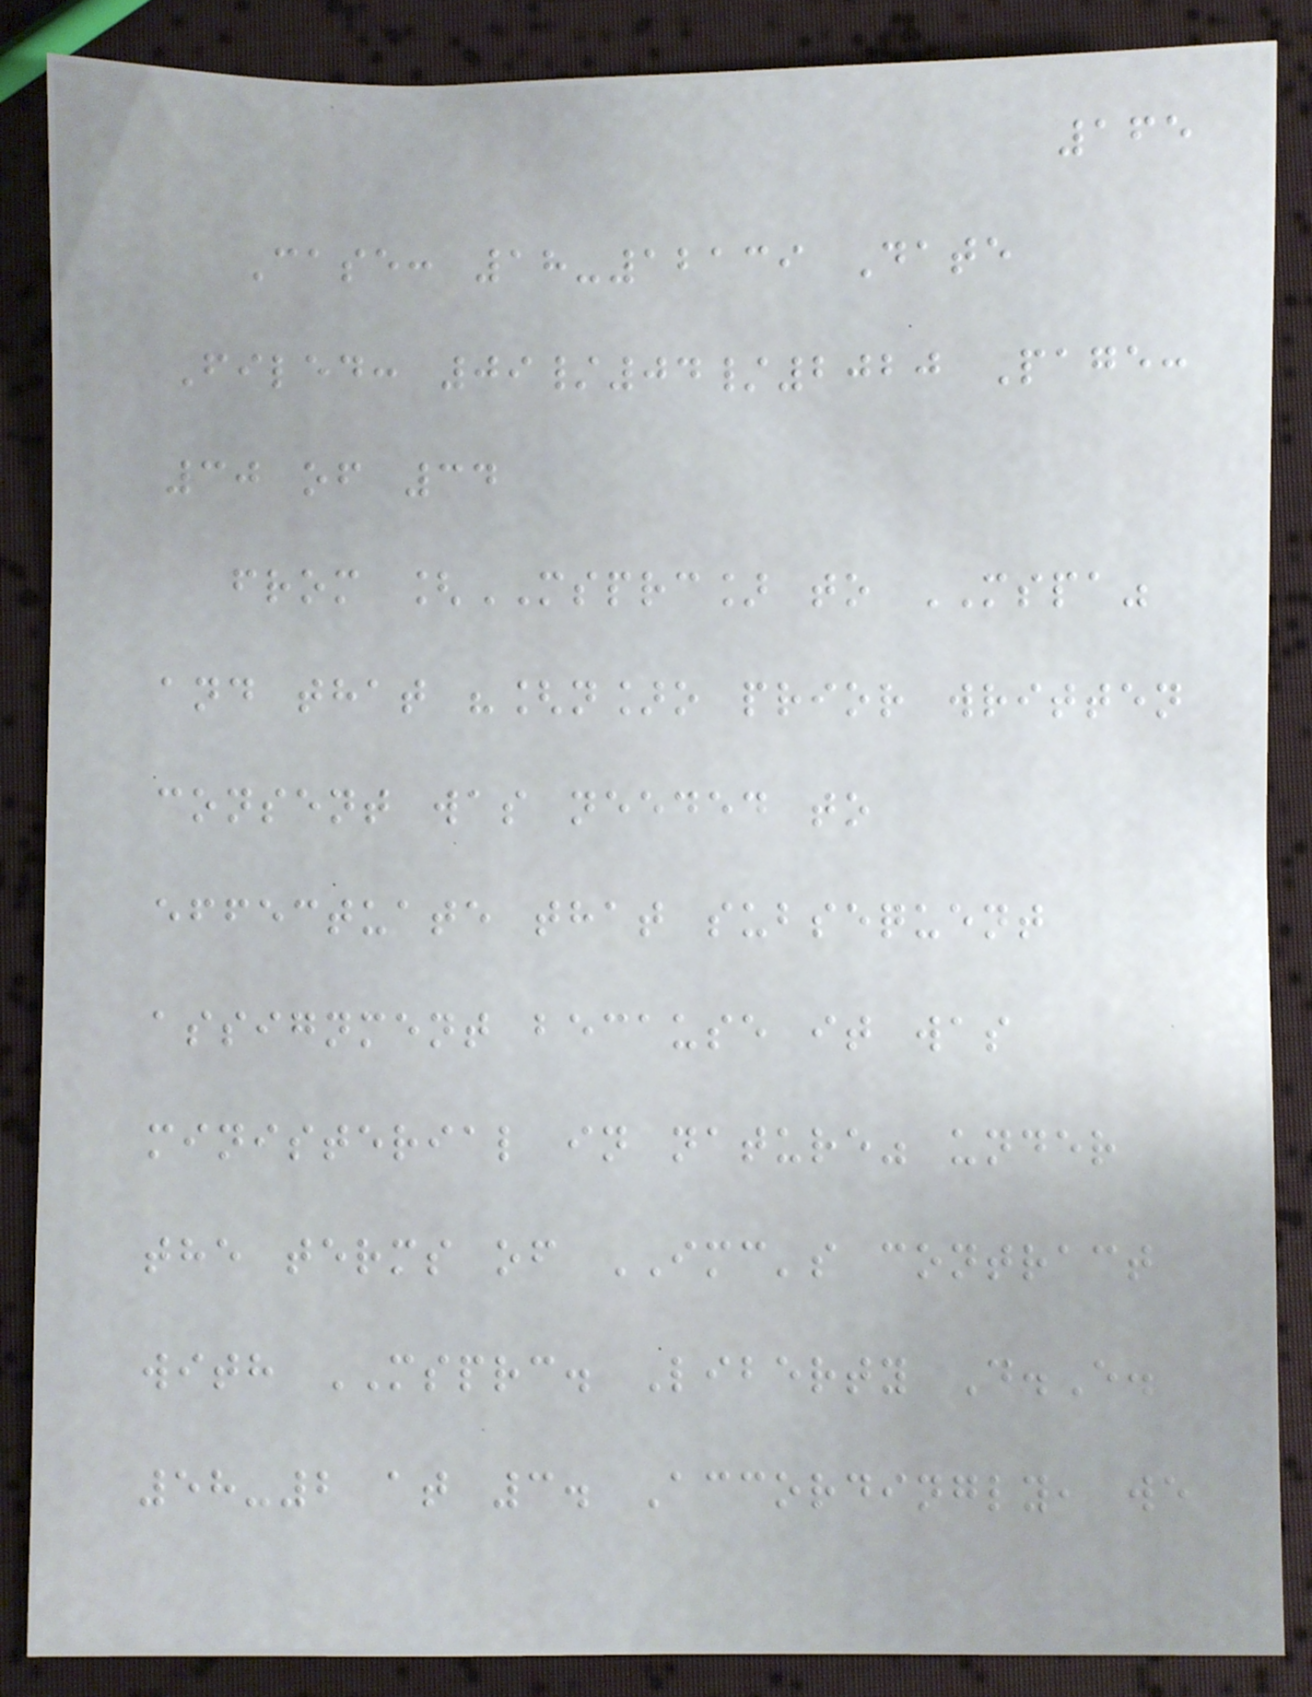165
Case: 18-12139 Date
Filed: 09/04/2020 Page:
30 of 34
from [MSPRC] to MSPA"
and that "[n]o prior written
consent was needed to
effectuate that subsequent
assignment because it was
ministerial in nature" under
the terms of IMC's contract
with MSPRC. Liberty D.E.
58-2 at 3. Accordingly, we
